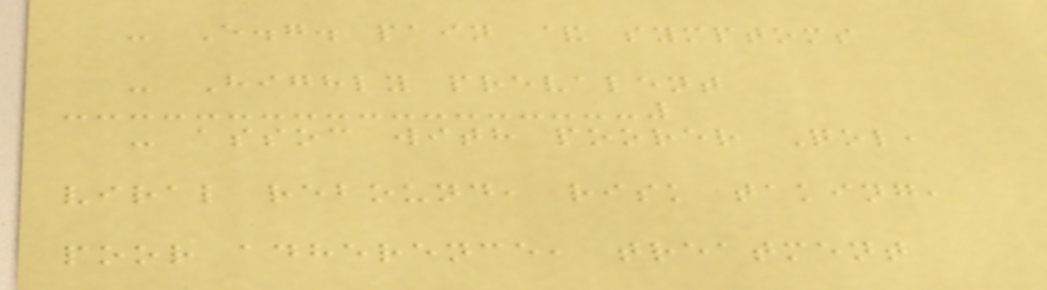- E.g. pain & symptoms
- Highly prevalent
- assoc with poorer Qol,
viral rebound, risk taking,
poor adherence, treatment
